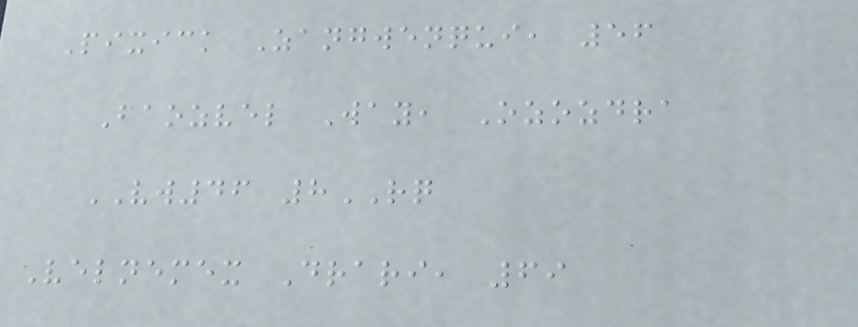Pixick Zangwenqui, 56
Baozvel Way, Ozozdra
VW46 8RQ
Velnemex Drari, 69
